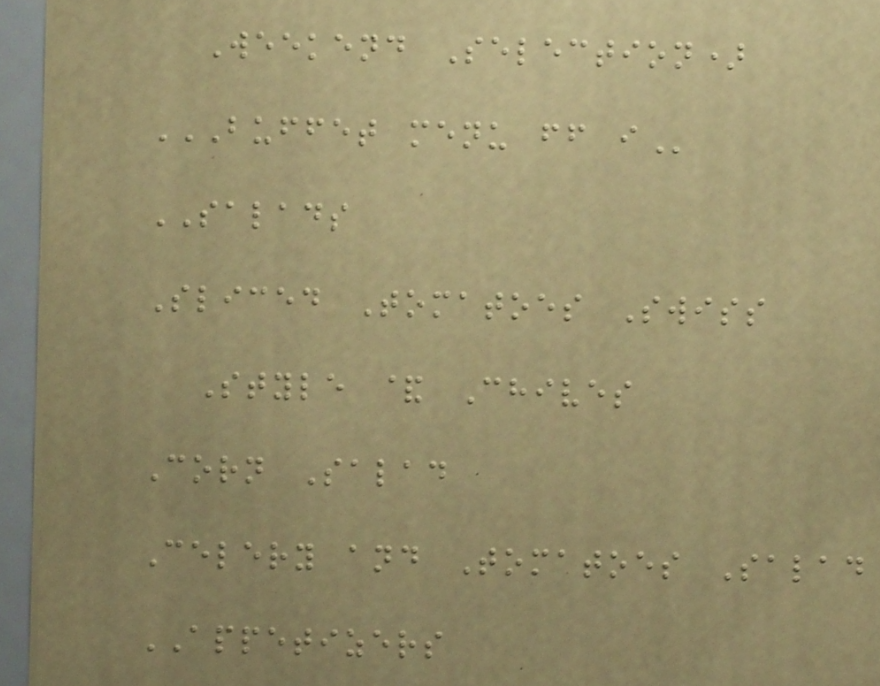Weekend Selection)
BUFFET MENU FF I
SALADS
Sliced Tomatoes Swiss
Style & Chives
Corn Salad
Celery and Tomatoes Salad
APPETIZERS
